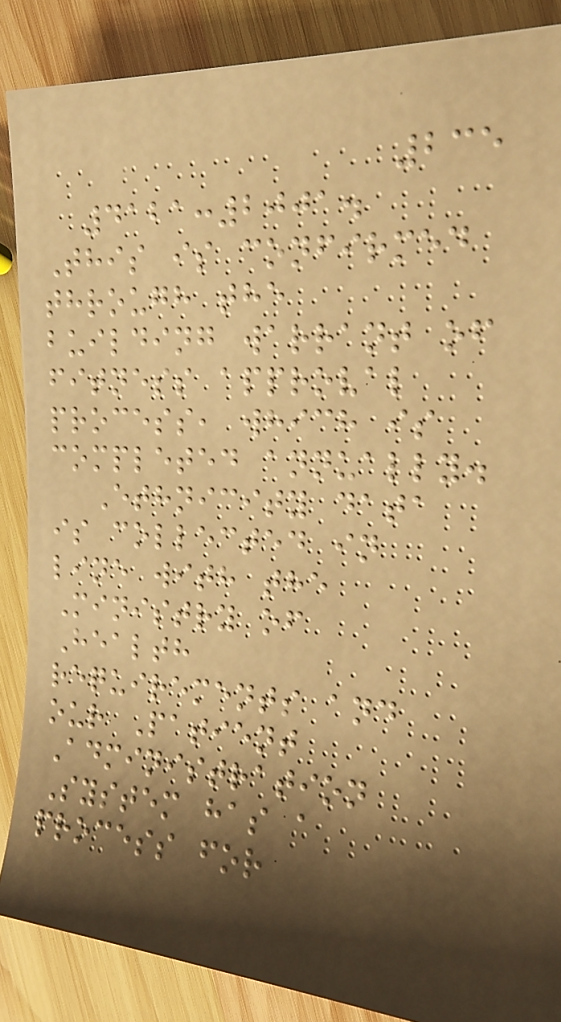235
4121:2001.
This is confirmed
through the
building warrant of
fitness approval
process, which is
completed annually.
Ethnicity data
is collected in
line with the
Ministry of
Health
requirements and
our Patient
Administration
System has a
process for
